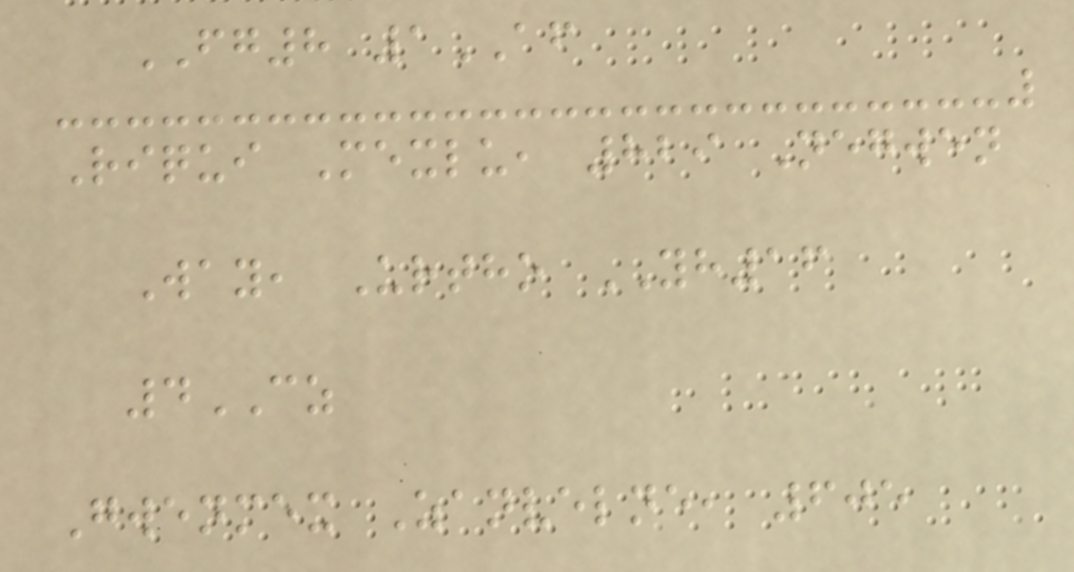FG8 1AF
Riqui Mexlu, 829 Negwen
Way, Urtho YH16
4CZ
Gwenmex Zanvelne, 605
